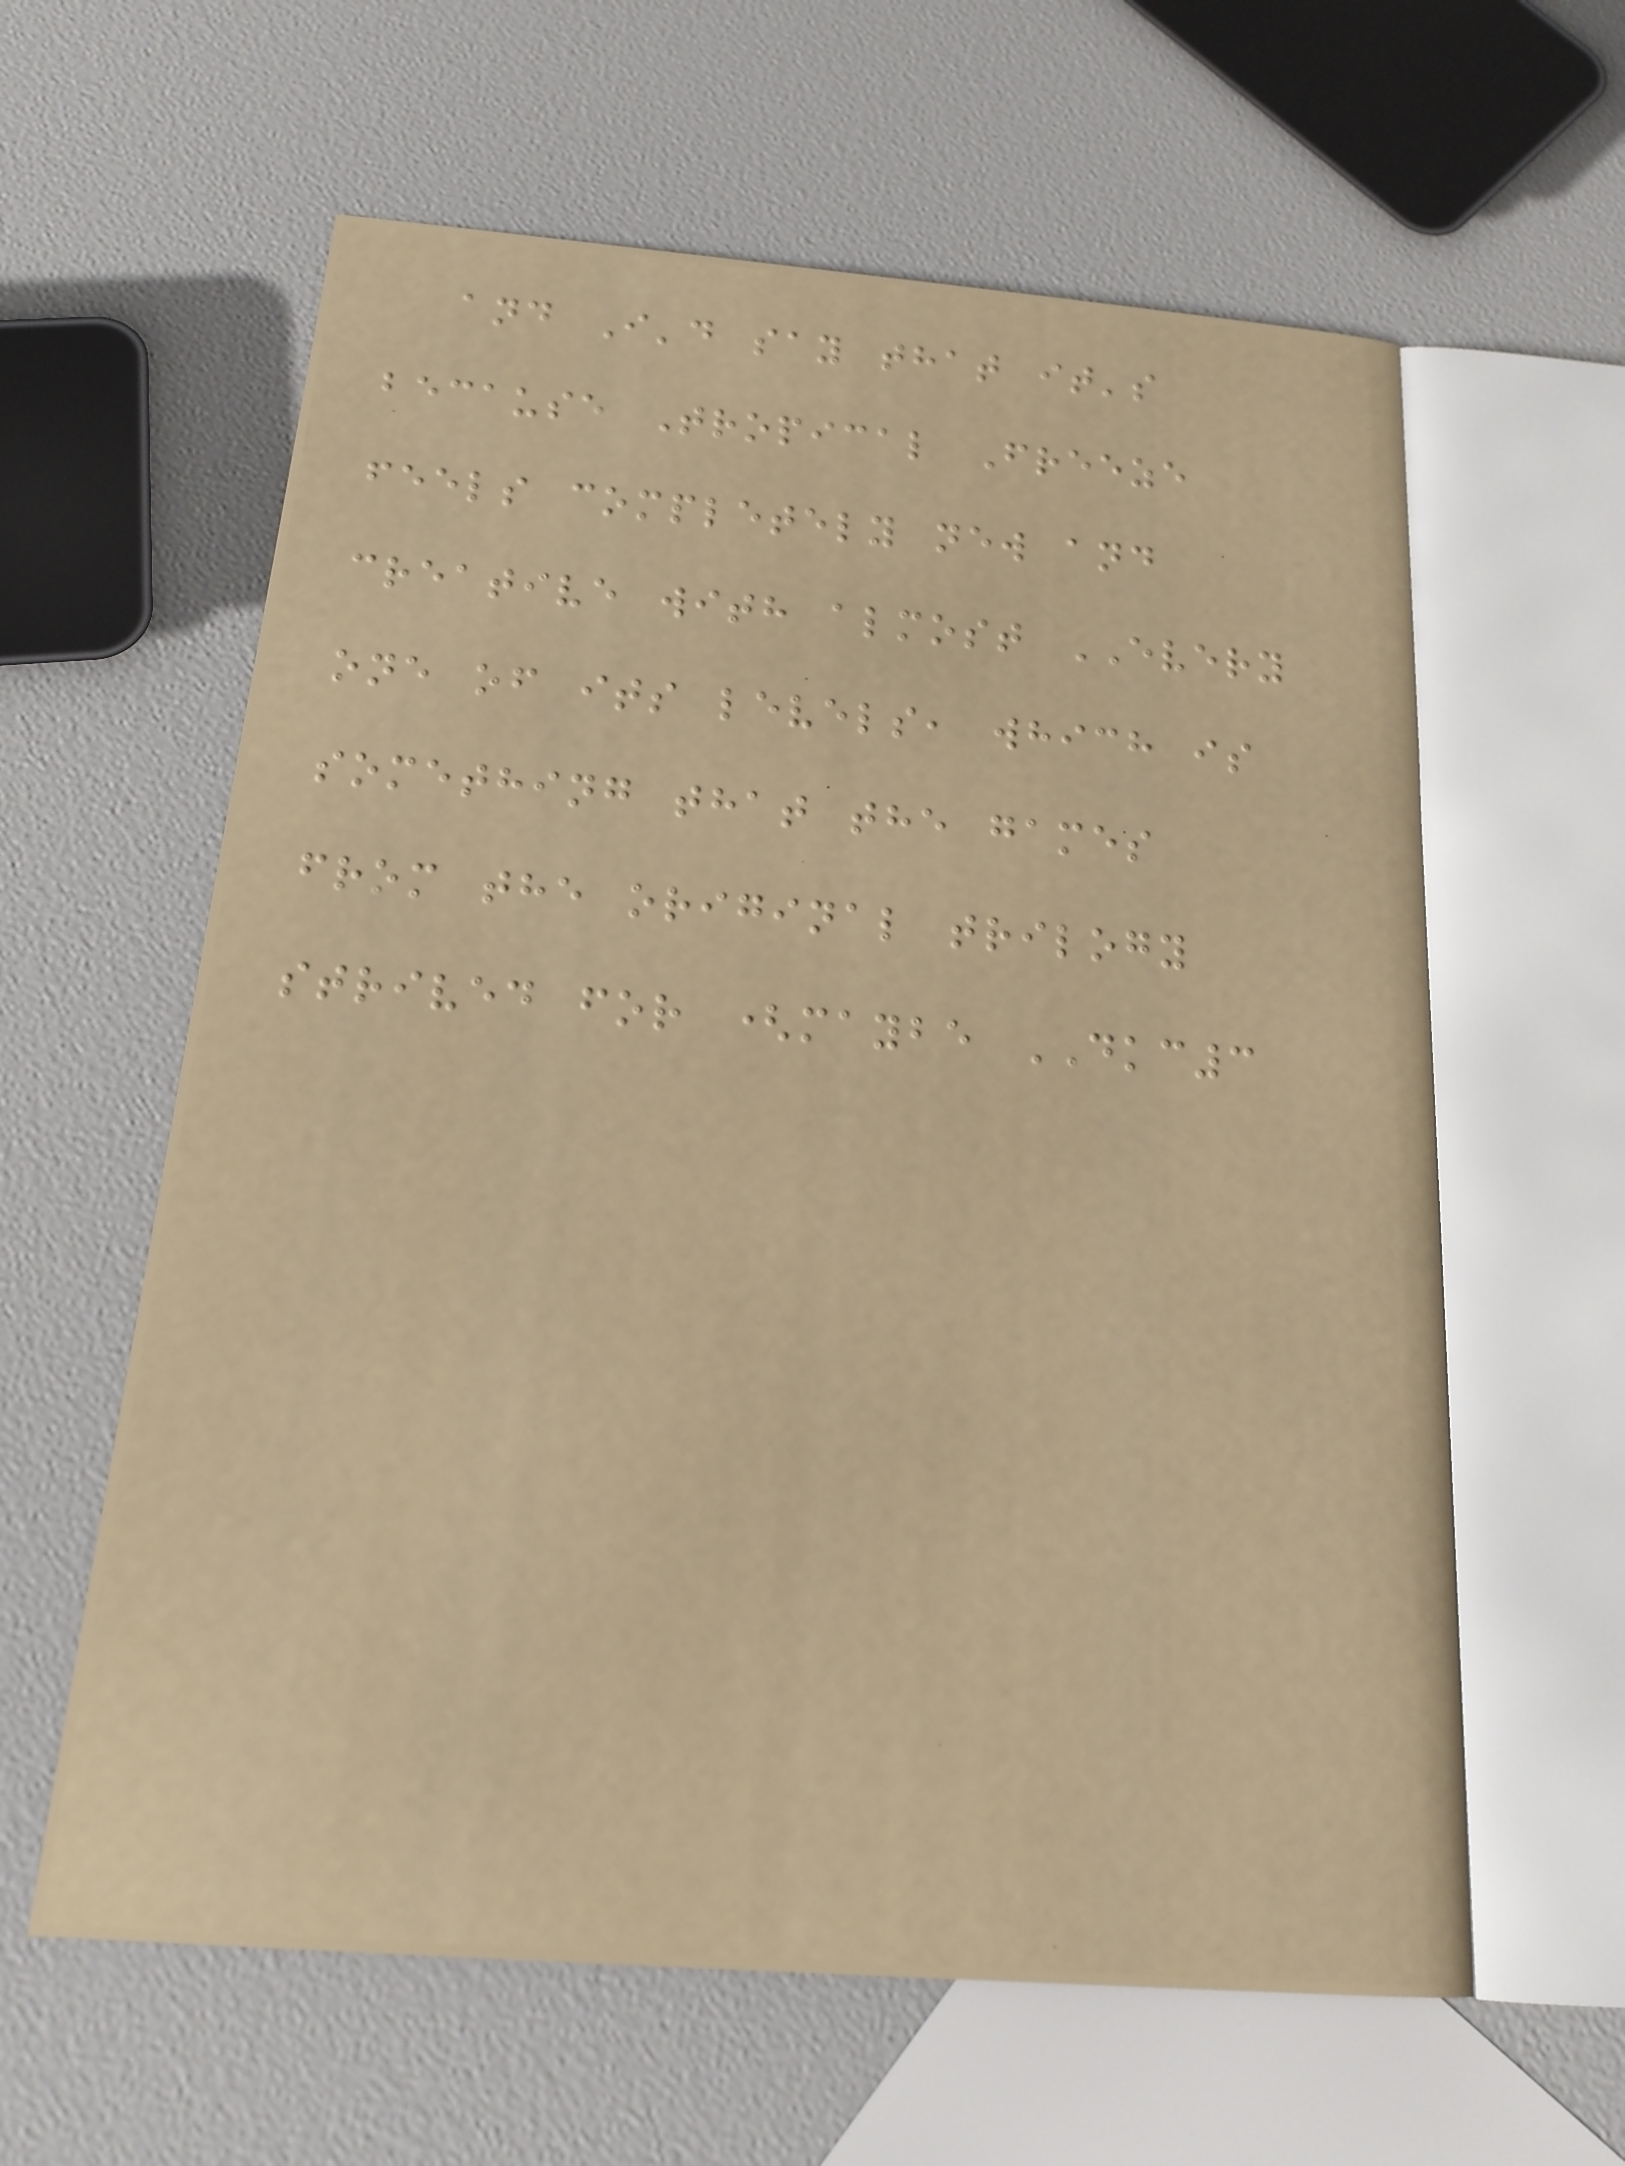and I'd say that it's
because Tropical Freeze
feels completely new and
creative with almost EVERY
one of its levels, which is
something that the games
from the original trilogy
strived for (maybe DKC3
